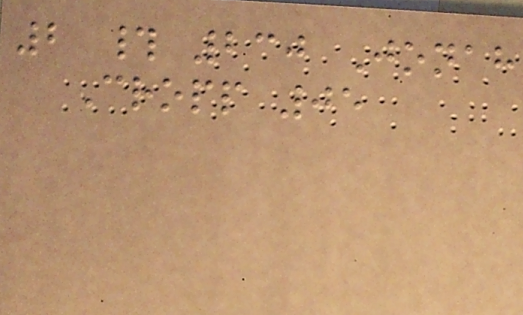2 # 230 Jonah
Cropp 05
